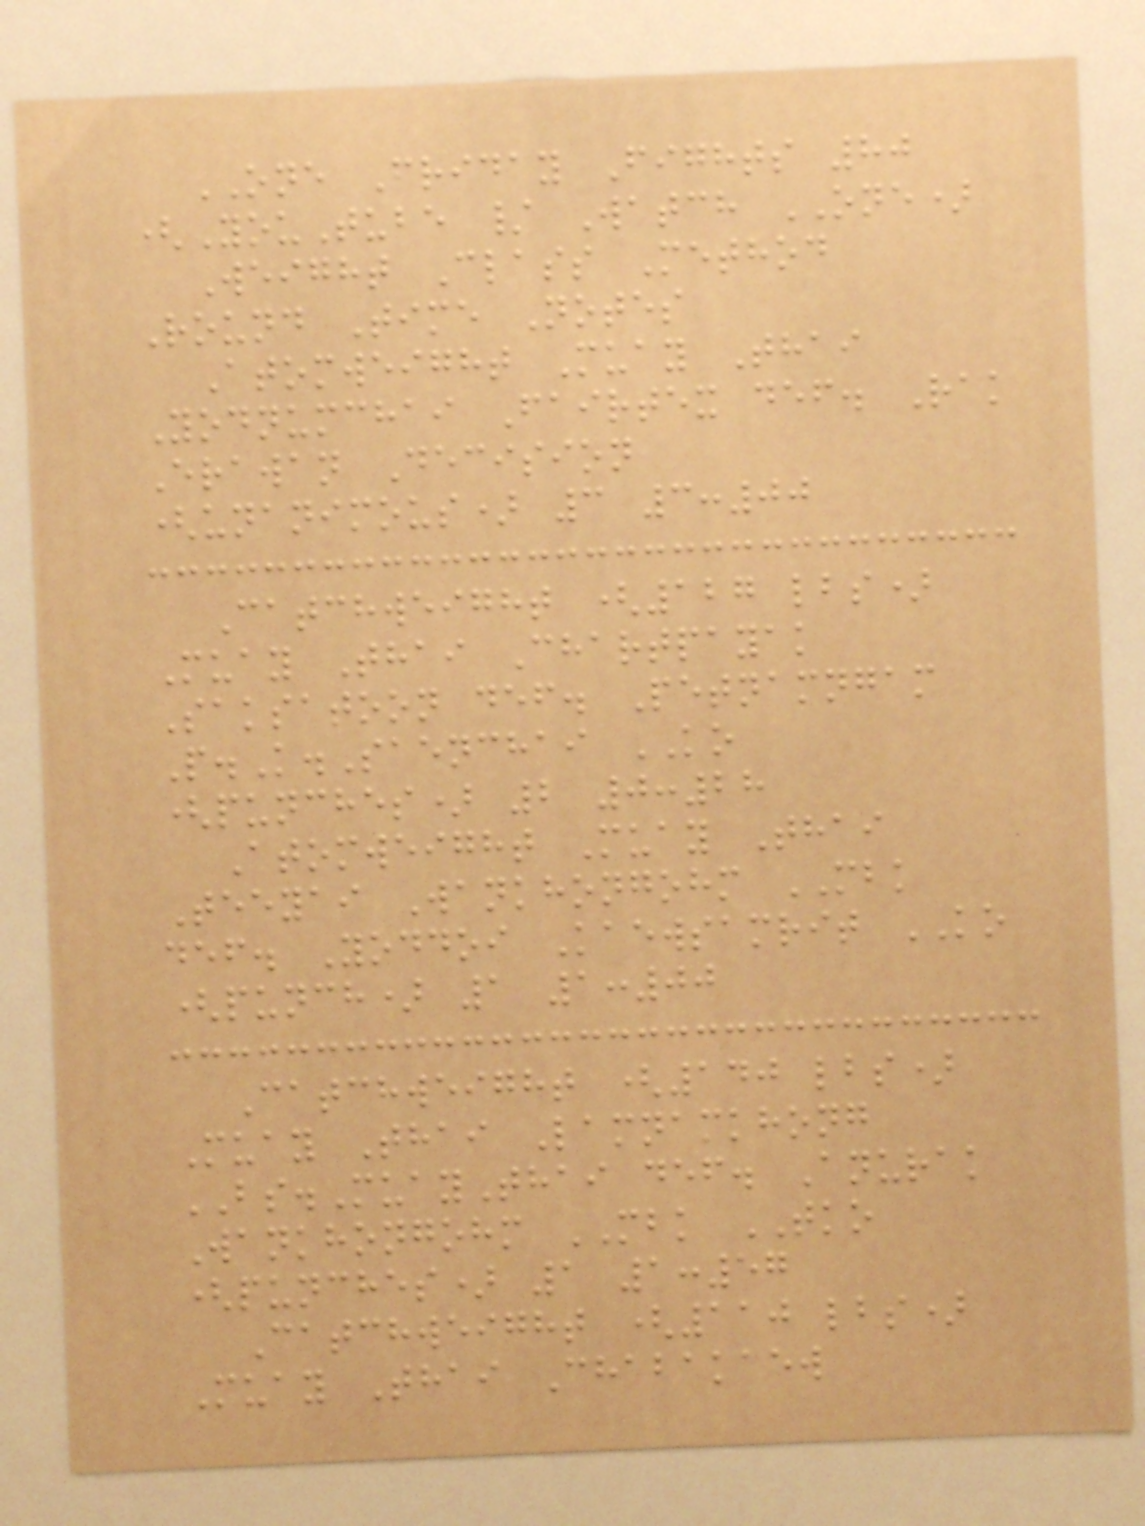ONE Friday Fights 80
(YouTube / Watch ONE)
Weight Class Method
Round Time Notes
Atomweight Muay Thai
Yodnumchai Fairtex def. Rak
Erawan Decision
(unanimous) 3 3:00
Catchweight (127 lbs)
Muay Thai Chartpayak
Saksatoon def. Petnamngam
P.K.Saenchai KO
(punches) 2 0:28
Atomweight Muay Thai
Teeyai Wankhongohm MBK
def. Yoddoi Kaewsamrit KO
(punch) 1 1:00
Catchweight (140 lbs)
Muay Thai Lamnamkhong
BS.MuayThai def. Anurak
Wankhongohm MBK TKO
(punches) 1 1:57
Catchweight (110 lbs)
Muay Thai Chabakaew
